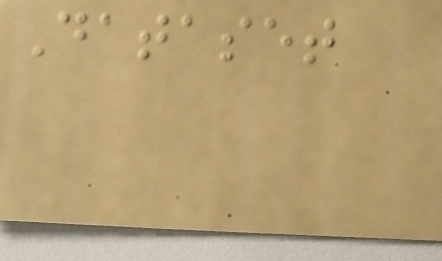Dataset
